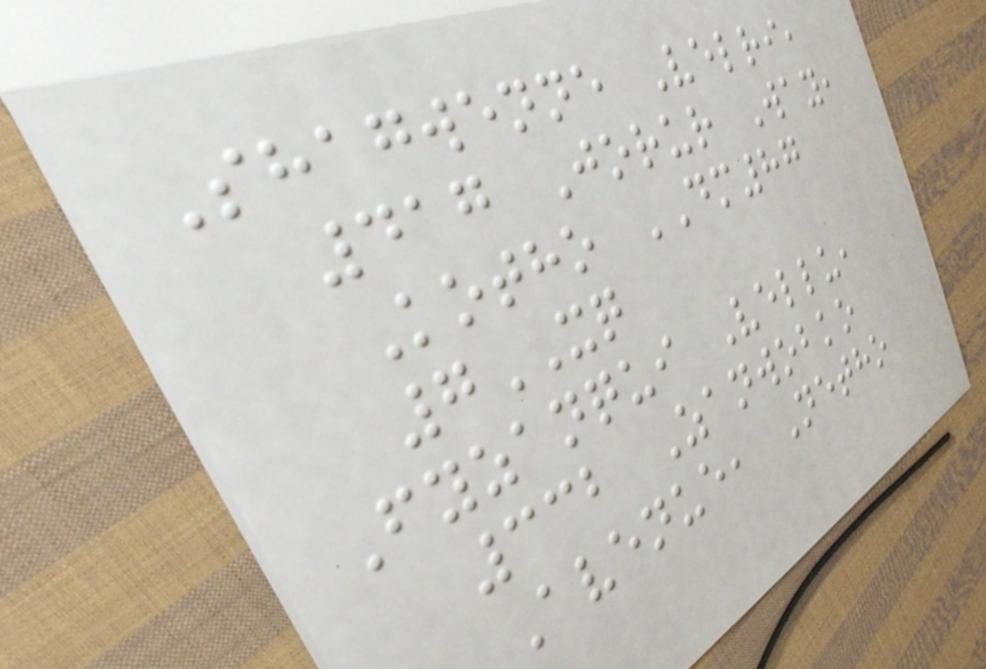Shagwenne Velri,
417 Jorur Way,
Kotho DM87
7XQ
Fyzanqui Vellu,
332 Zanwobko
Avenue, Netho
